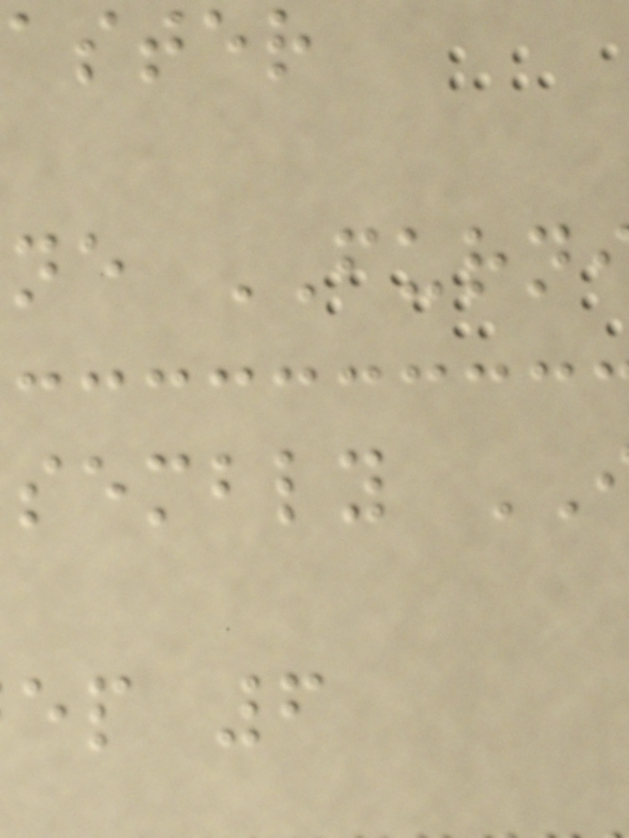aster
ne FURN
ep 6
